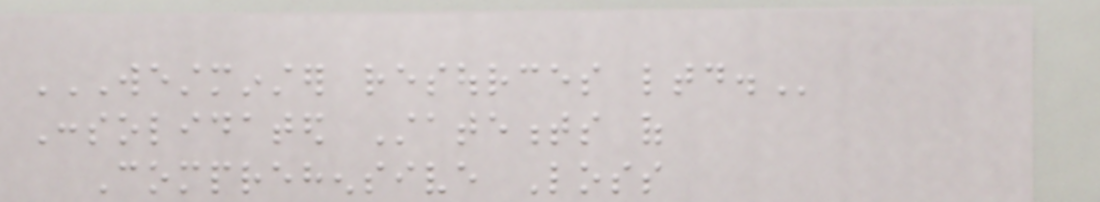WESTMINSTER RESOURCES LTD.
Consolidated Statements of
Comprehensive Loss
